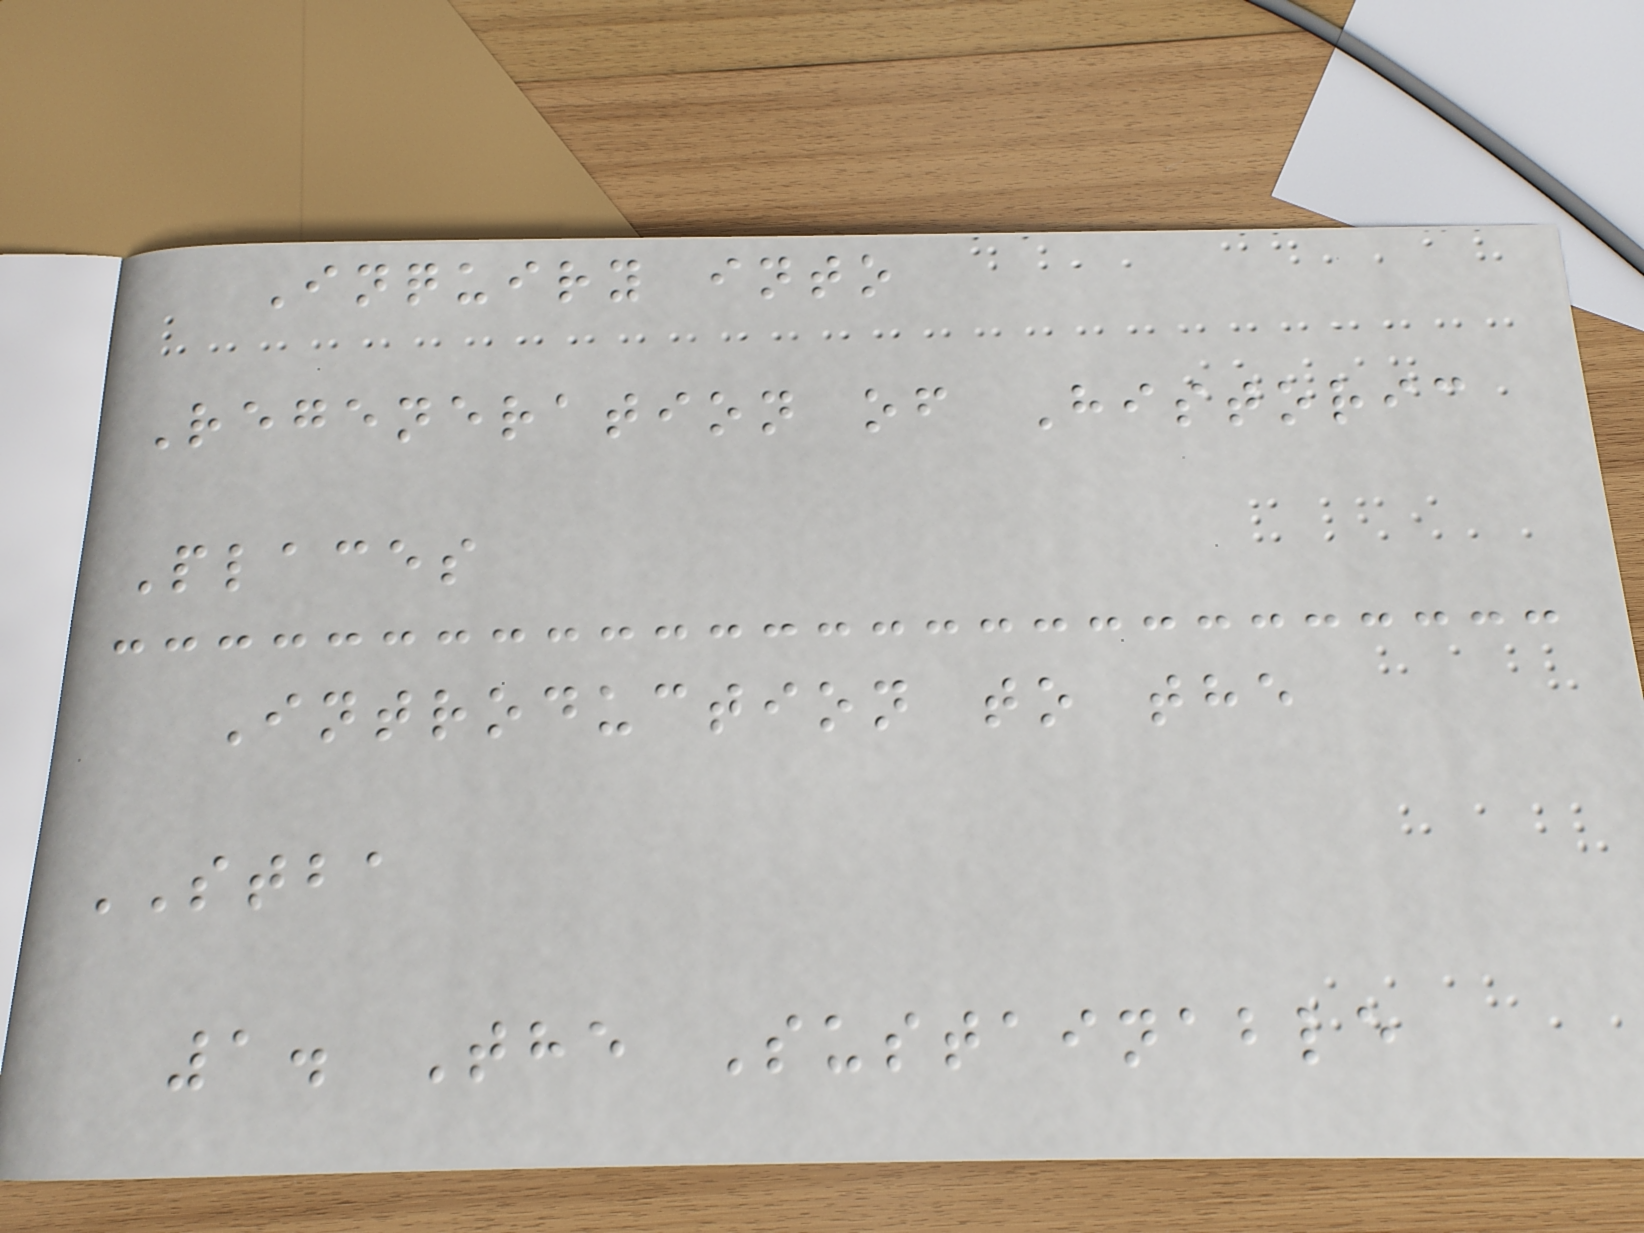Inquiry into
Regeneration of Historic
Places
Introduction to the
STBA
1. The Sustainable
